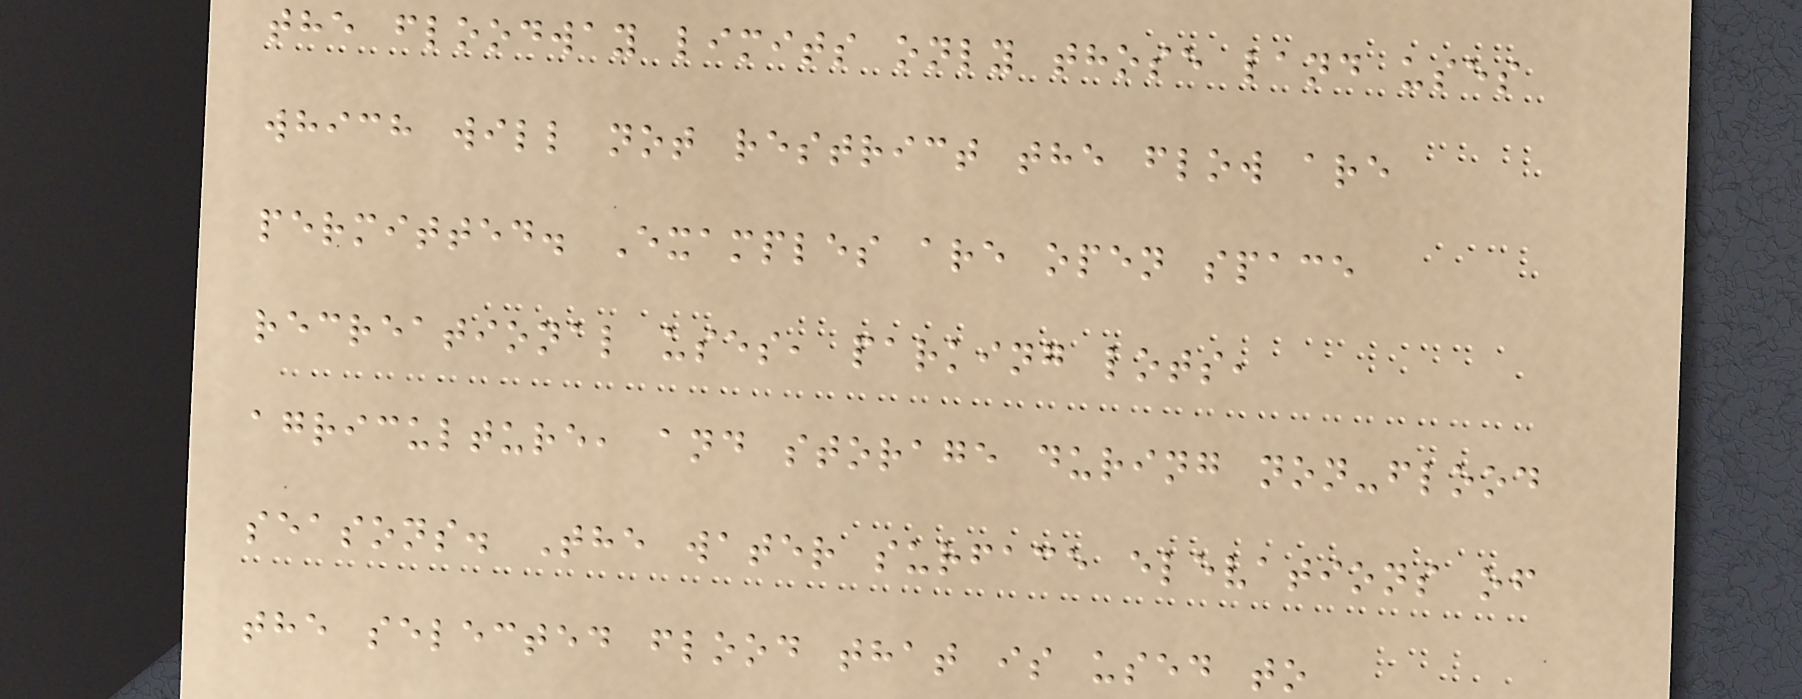the floodway limits only those land uses
which will not restrict the flow are
permitted. Examples are open space
recreational uses, parking lots,
agriculture, and storage during non-flood
seasons. The water surface elevations of
the selected flood that is used to
